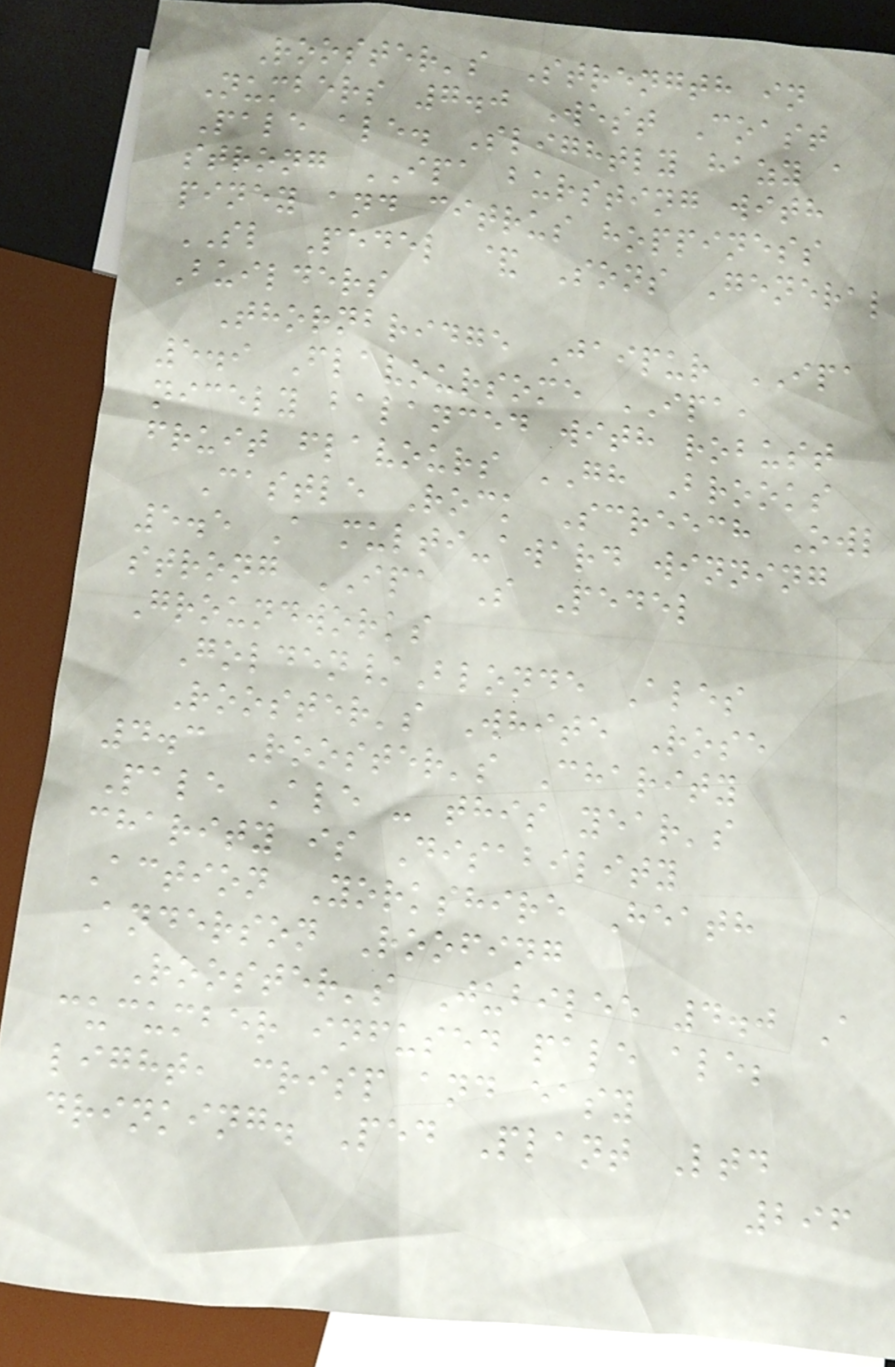Rooster's Strength in
Numbers 7.0 West Coast
Pale ale. Slightly hazy a
strong IPA bursting with
piney and citrus hoppiness
SL Pedel & Sons General
Builders
Thornbridge Jaipur IPA
5.9 Flavoursome IPA,
nicely balanced with robust
fruit flavours GH Brooks
Castle Rock Screech Owl
5.5 A multi-award winning
strong IPA S Pedel
Groundworks
Golden/Blonde Ales
Rooster's White Rose
4.3 Rooster's Charity
Pale Ale - this year's
charity is Disability
Action Yorkshire Heath
Anderson Roofing
Rooster's Jubilee 4.0 A
cucumber infused pale ale;
light, crisp and easy
drinking. Ped Plant Ltd
296
